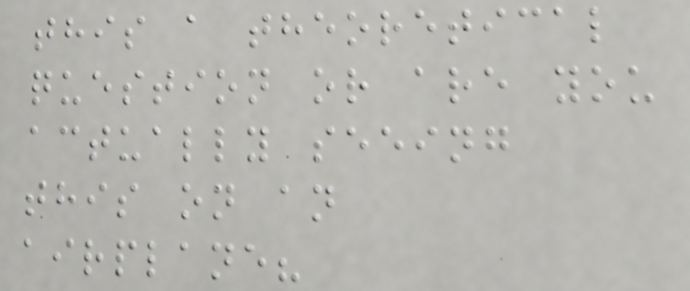this a theoretical
question or are you
actually seeing
this on an
airplane?
